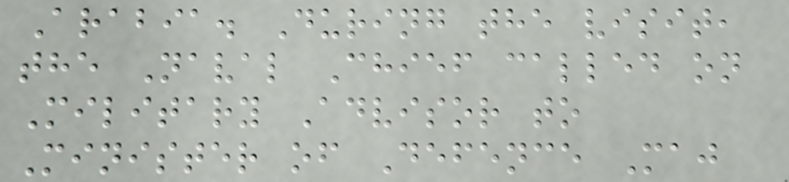Arabia. During the visit,
the Naval Chief called on
Military Advisor to
Minister of Defence Maj
